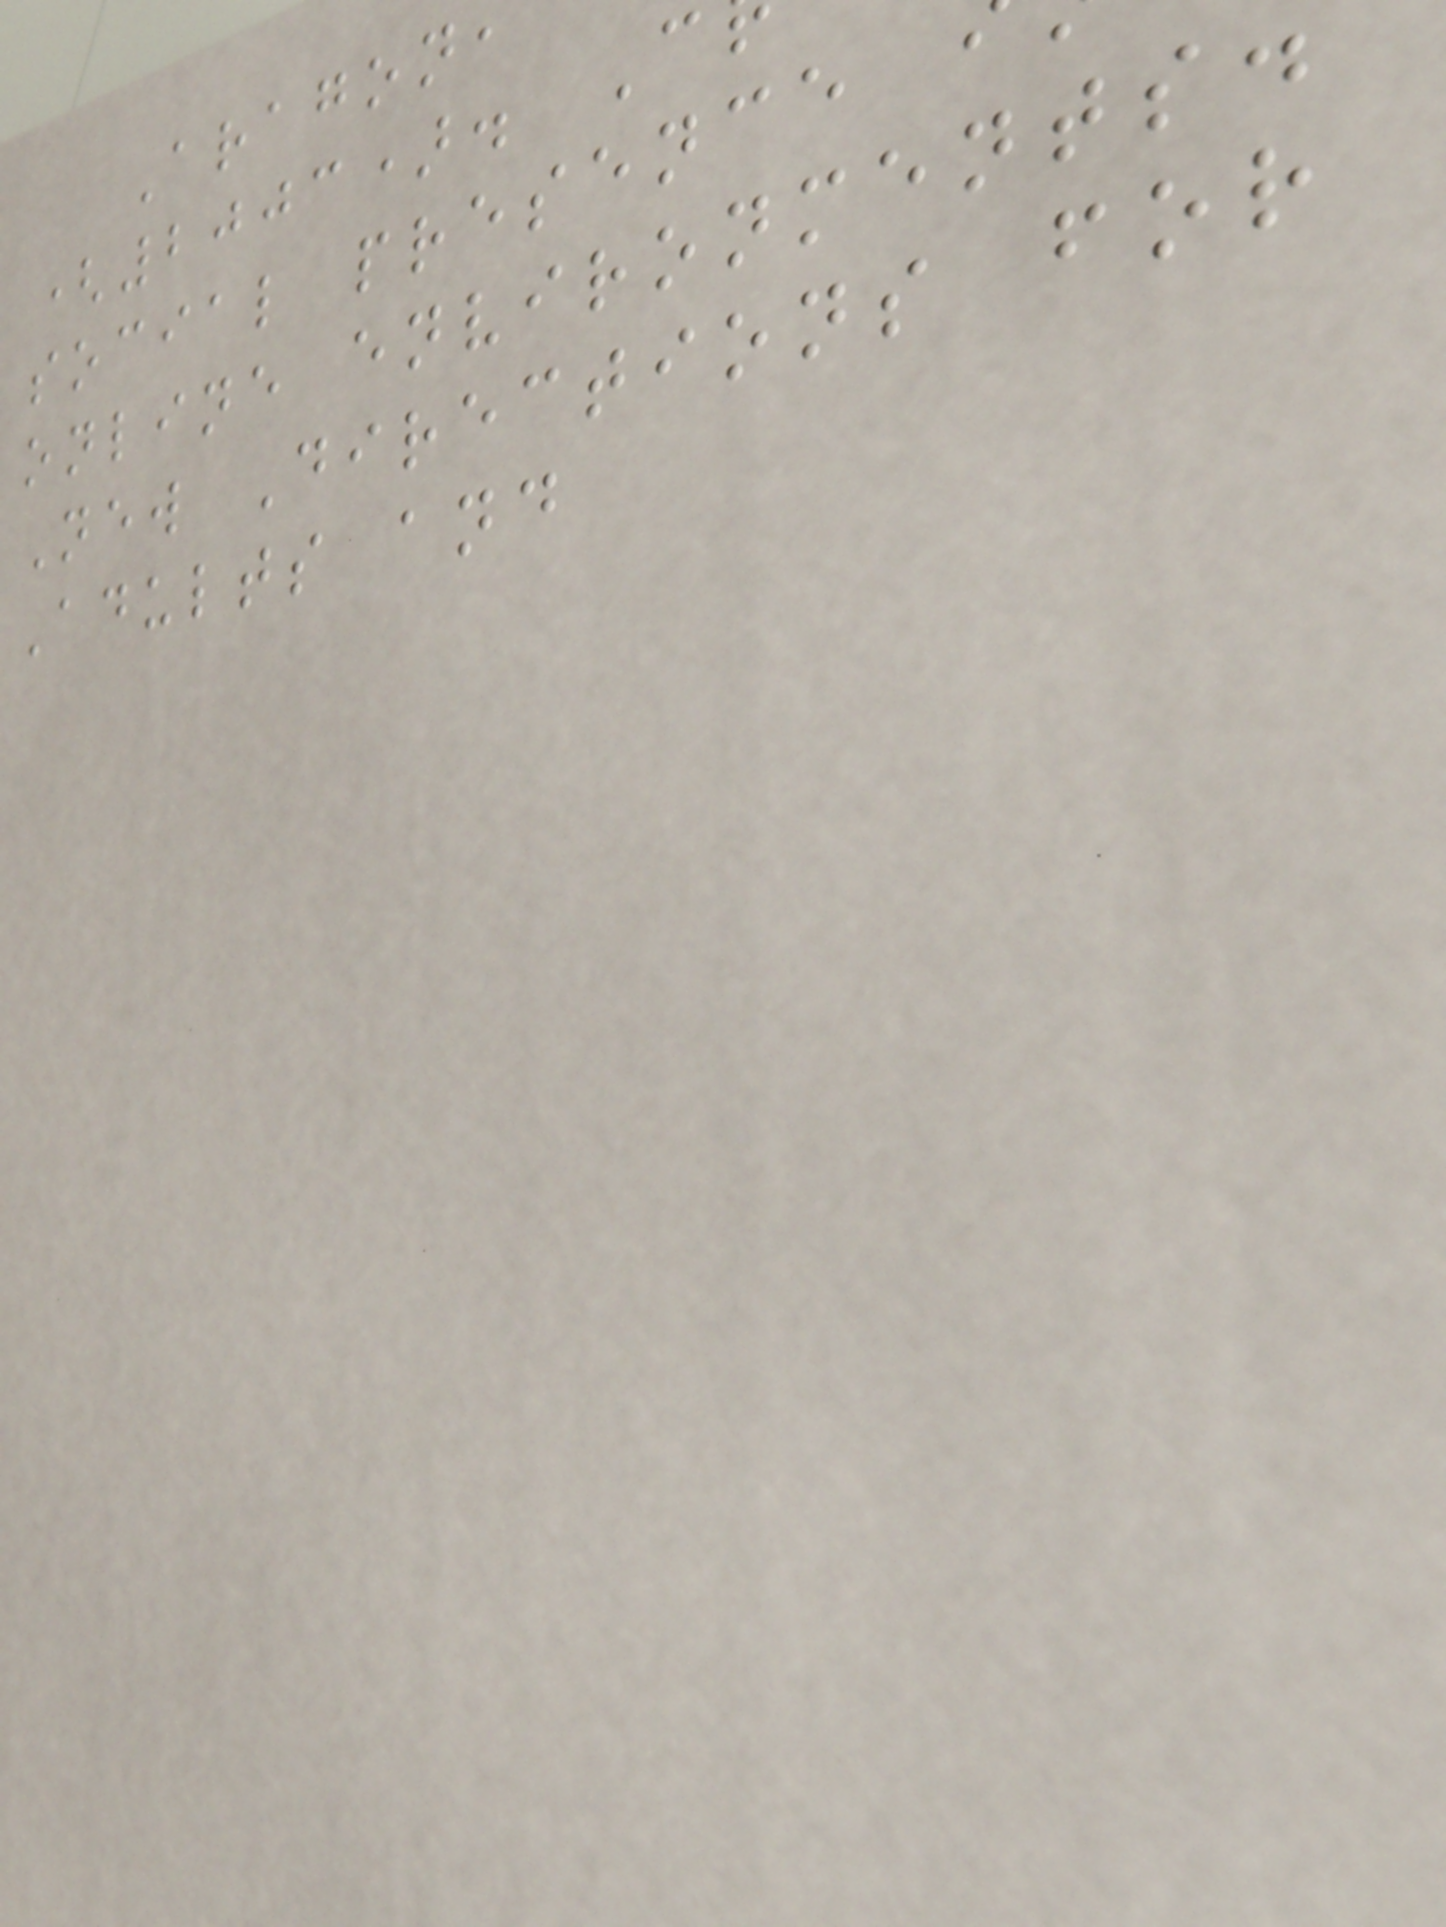Aragon
(2003). C
social presence
online environments
New Directions for
Adults and
